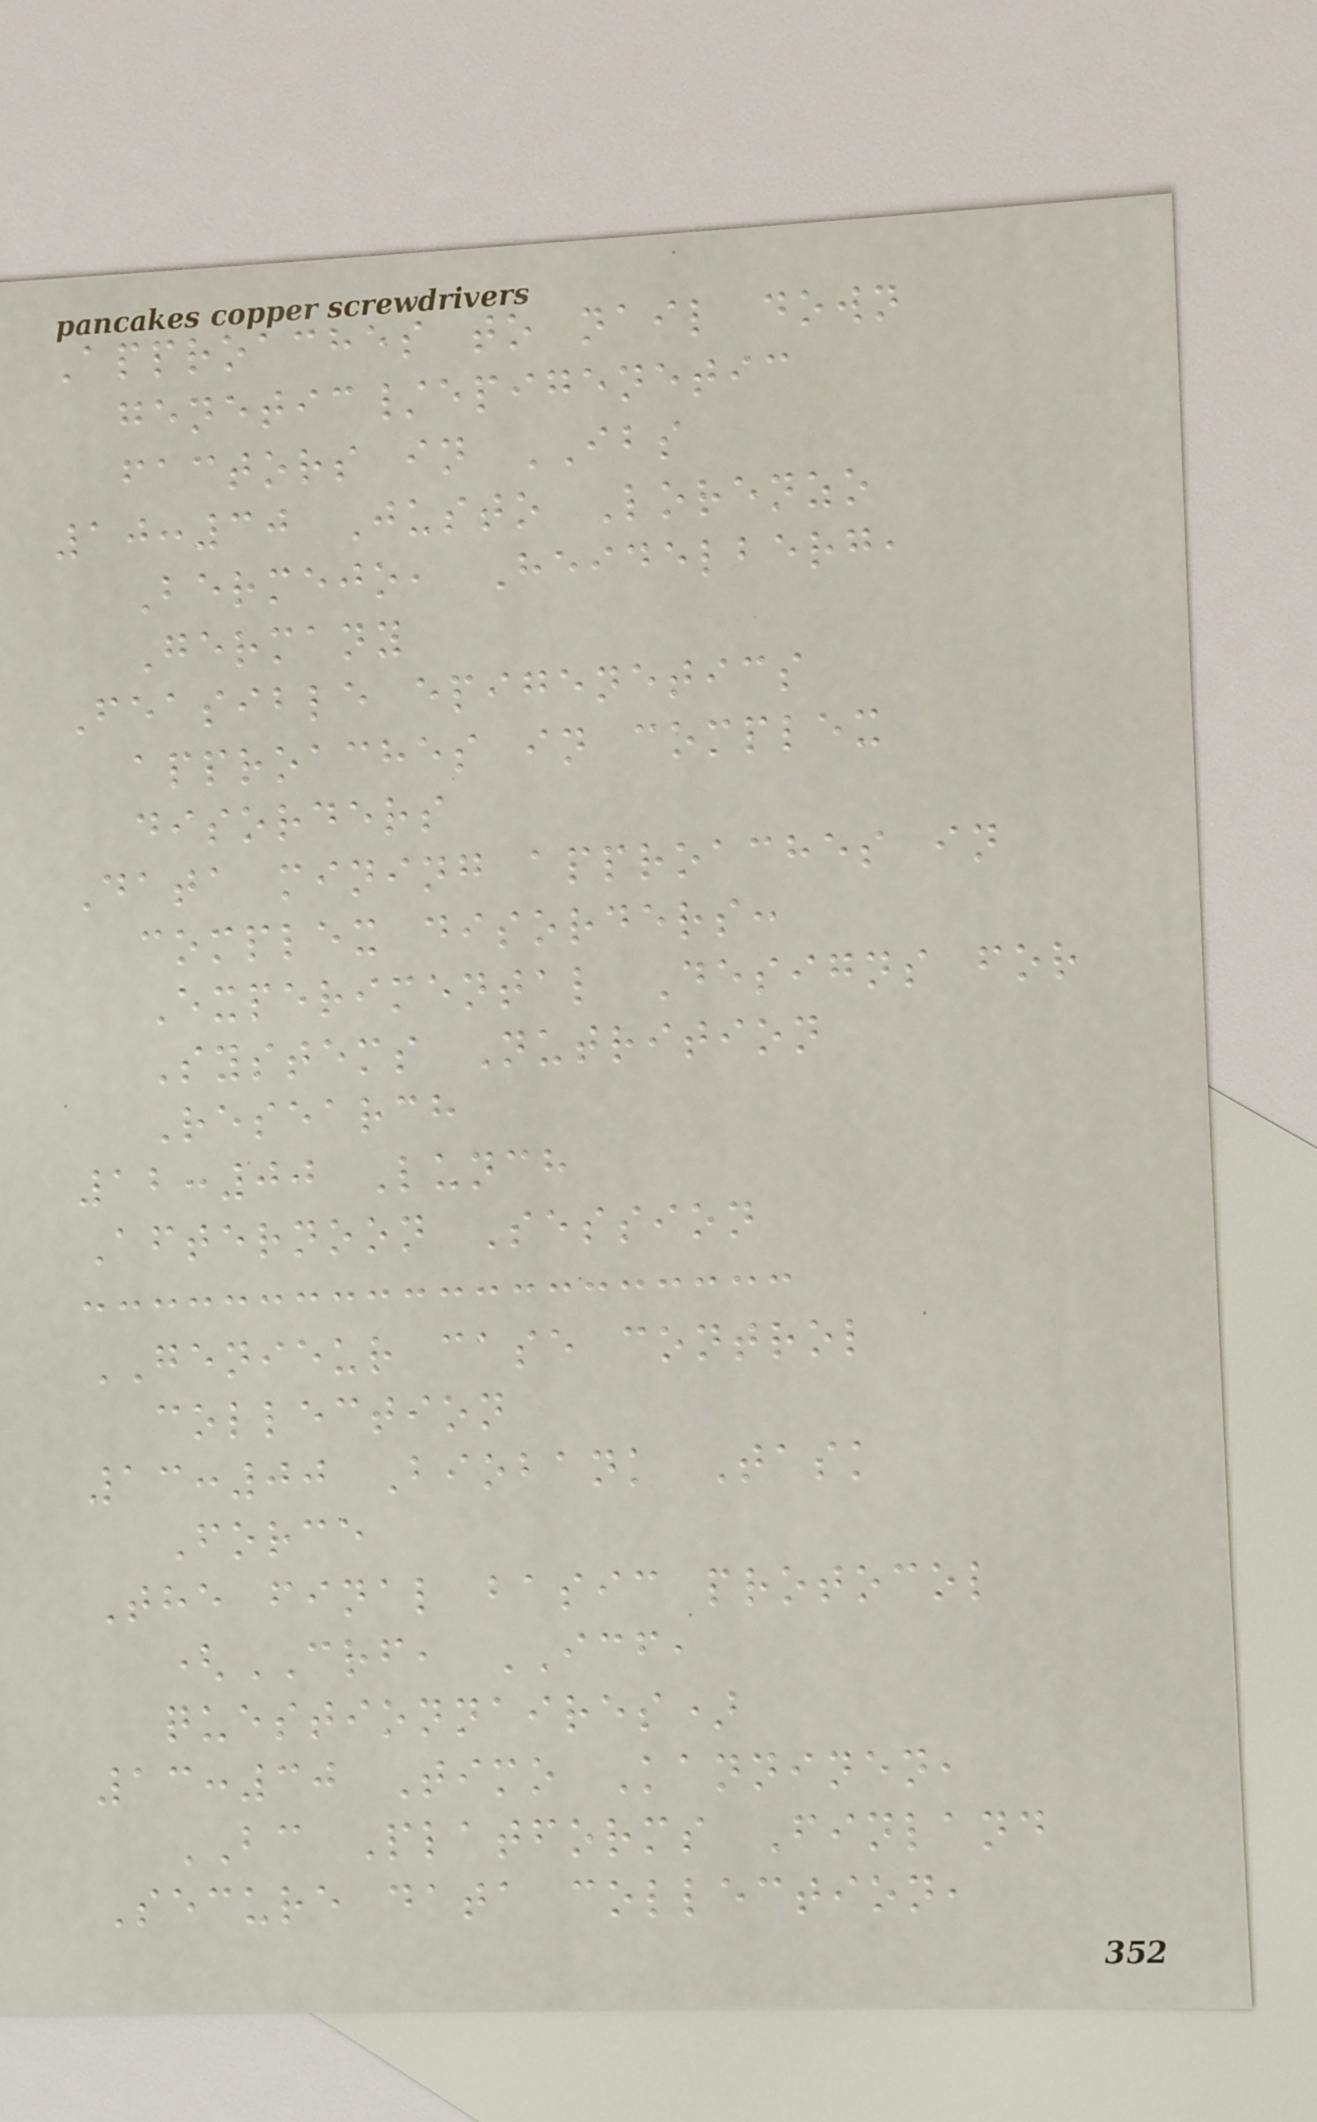Approaches to nail down
genetic/epigenetic
factors in IBS
10:30 Justo Lorenzo
Bermejo, Heidelberg,
Germany
Feasible epigenetics
approaches in complex
disorders
Data mining approaches in
complex disorders:
Experimental Designs for
Systems Nutrition
Research
12:00 Lunch
Afternoon Session
GENIEUR case control
collection
13:00 Biobank Task
Force
The final basic protocol
(CRF, ICF,
questionnaires)
13:30 Timo Kanninen,
BC Platforms Finland
Secure data collection,
